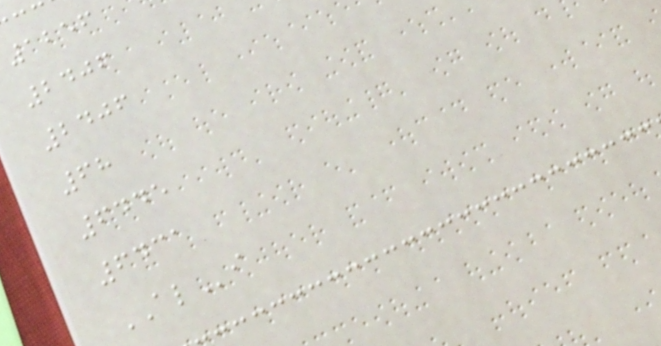1256
2406
2406
68
6445
6431
ALi
